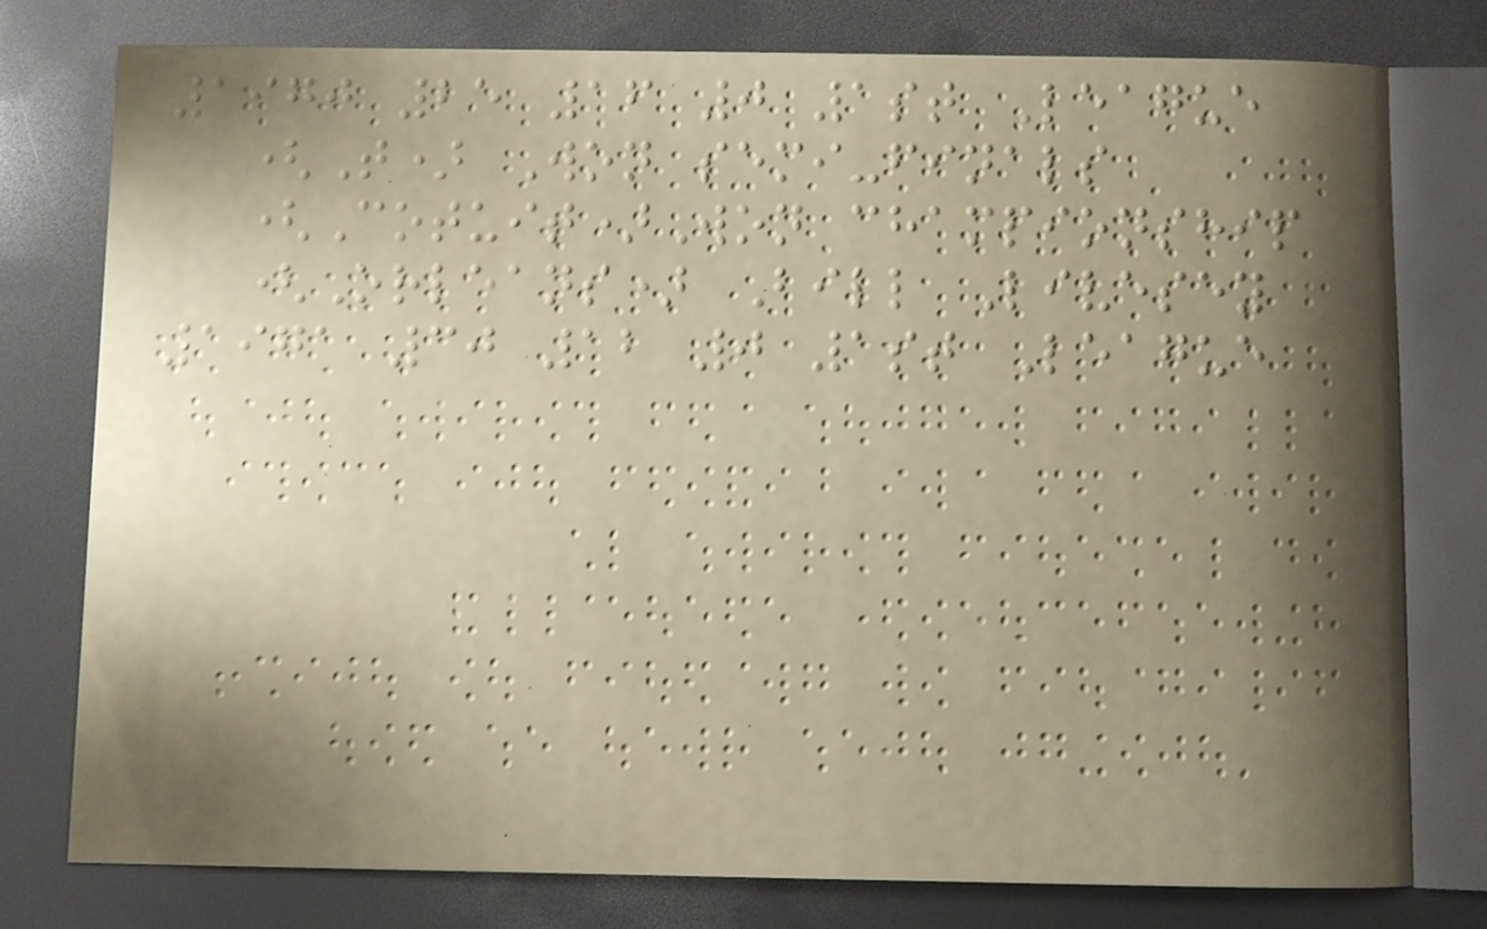1970 25 16 0 1st League
(T) Won semi-finals
(Cotuit)Won championship
(Orleans) Bill Livesey
1971 30 12 0 1st League
